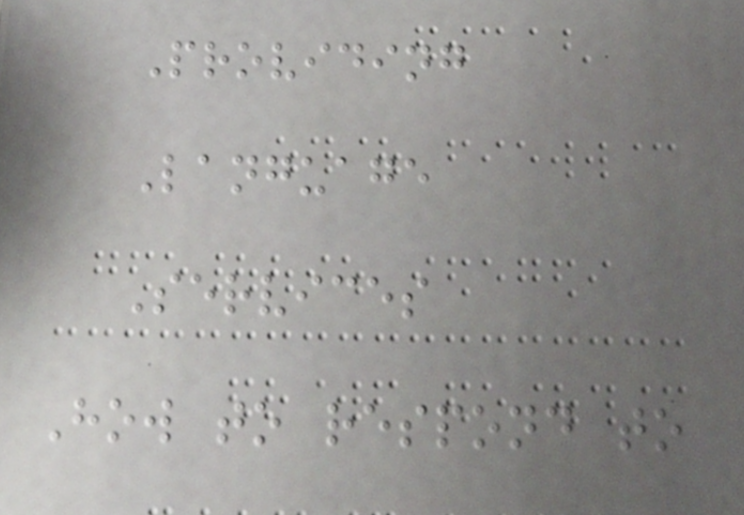Providing
Language
Services
How to respond to
